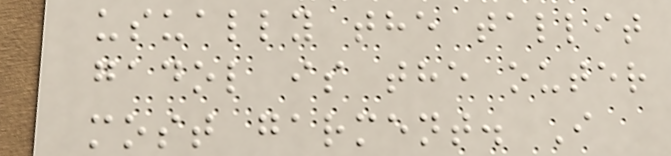usually the tallit
gadol is the outer
most garment. I
